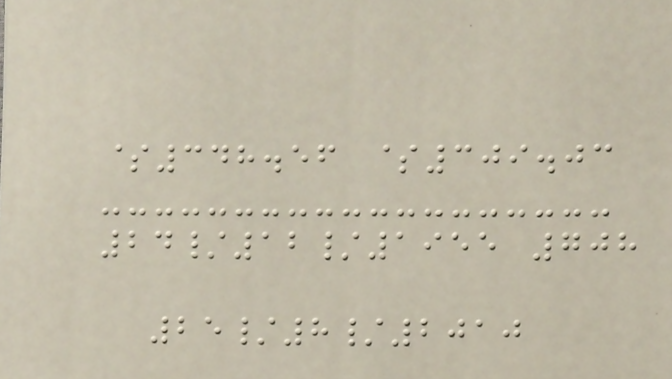$348.56 $309.03
24/12/1955 708
25/8/2010
